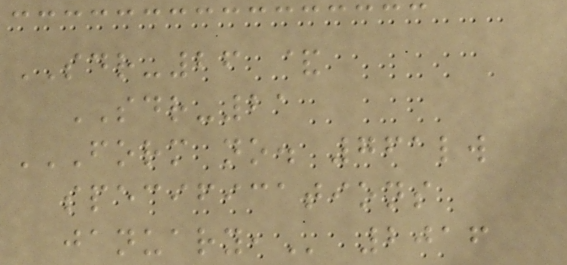SDR-26 &
SDR-21
FORM NO. 761LW
SPECIFICATIONS
JANUARY, 2016
